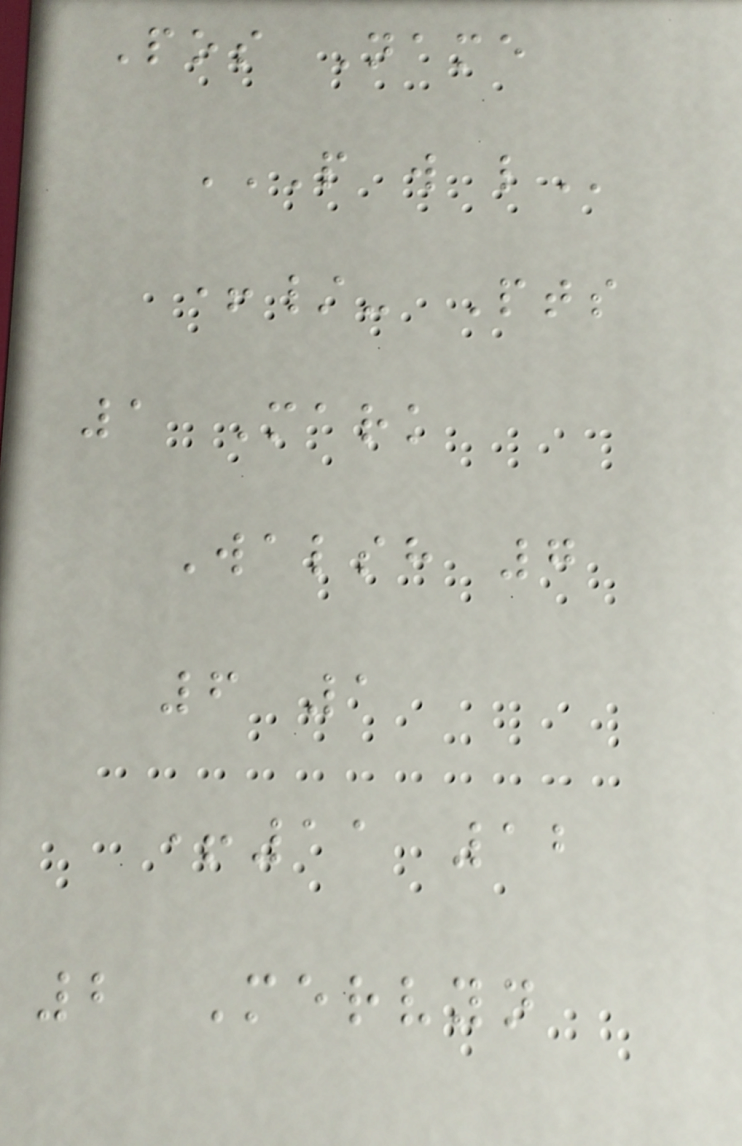Pos Name
P W L
+/- Pts
1 Mark
Walsh 7
6 1
+11 12
2 Mervyn
